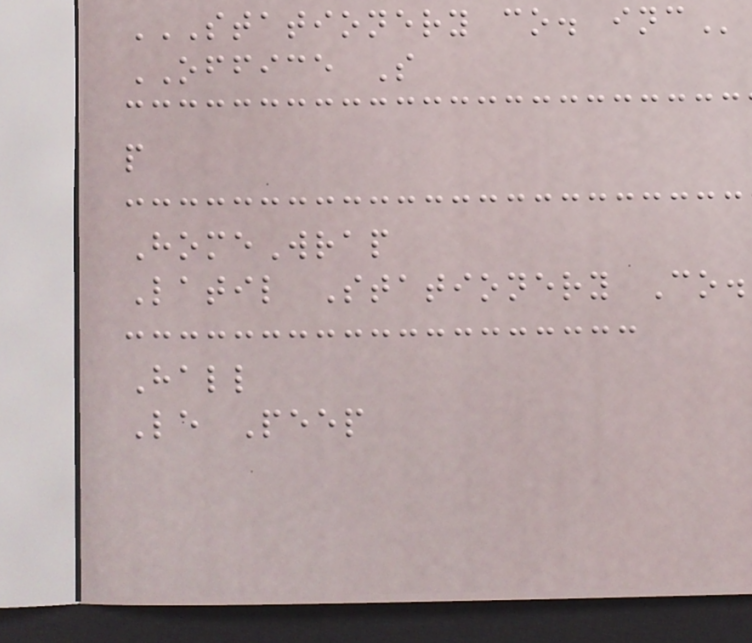STATIONERY CO. INC
OFFICE S
p
HomeWrap
Latil Stationery Co.
Hall
Le Peep
